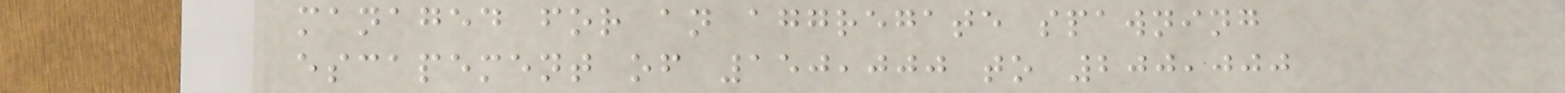managed for an aggregate spawning
escapement of 150,000 to 200,000
